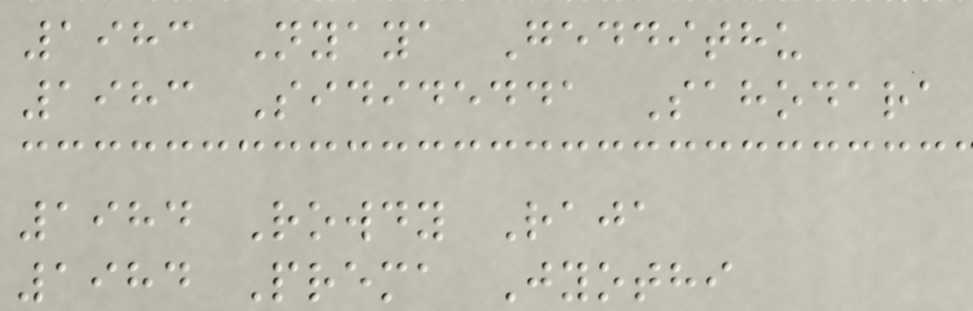1983 Nyaya Geddithu
1983 Sididedda Sahodara
1984 Rowdy Raja
1984 Prema Jyothi
